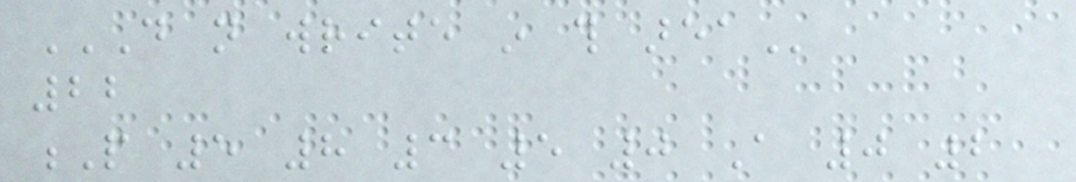DO NOT WRITE IN THIS AREA
22
P 5 8 3 5 0 A 0 2
